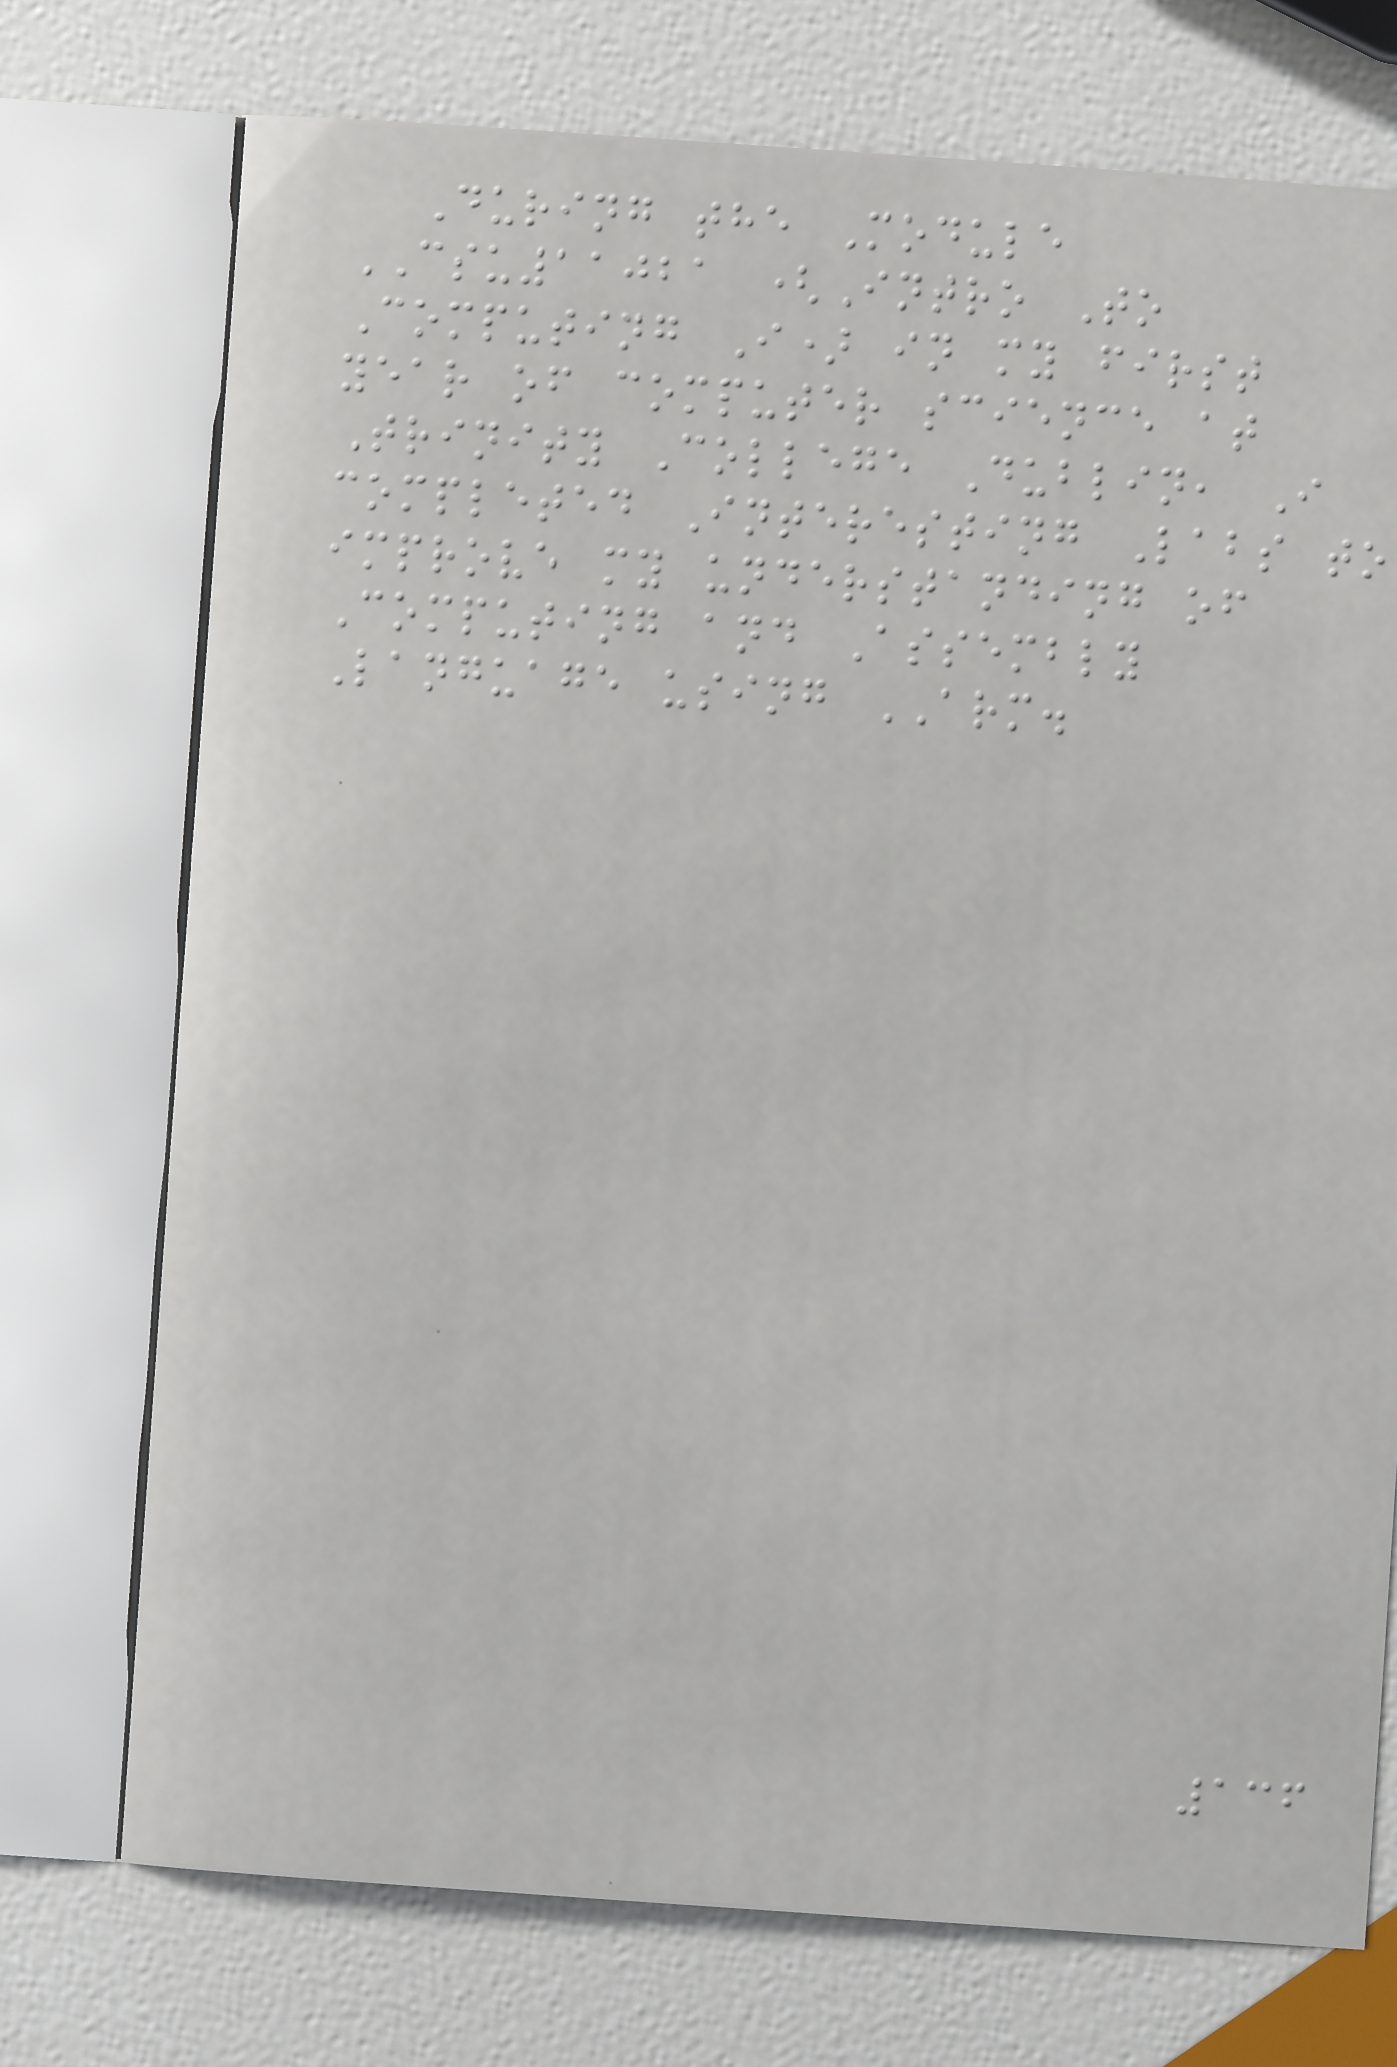During the Module
CSU11021 (Intro To
Computing I) in my first
year of computer science at
Trinity College Dublin, I
completed Interesting Labs to
improve my understanding of
Computing and Assembly
Language using ARM.
136
